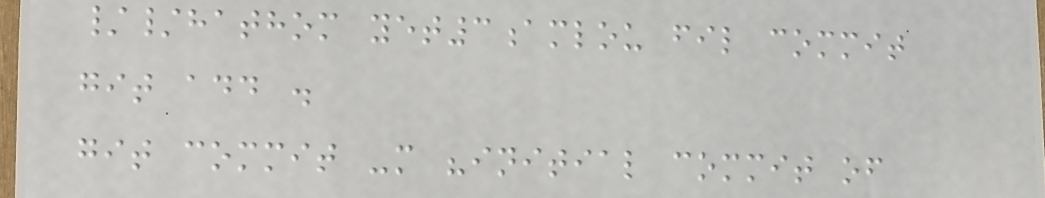//hathom yet3amlou fil commit
git add .
git commit -m "initial commit of
